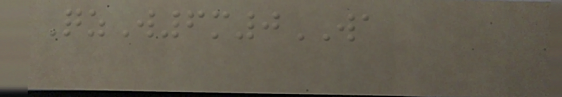QzW6m0WA
